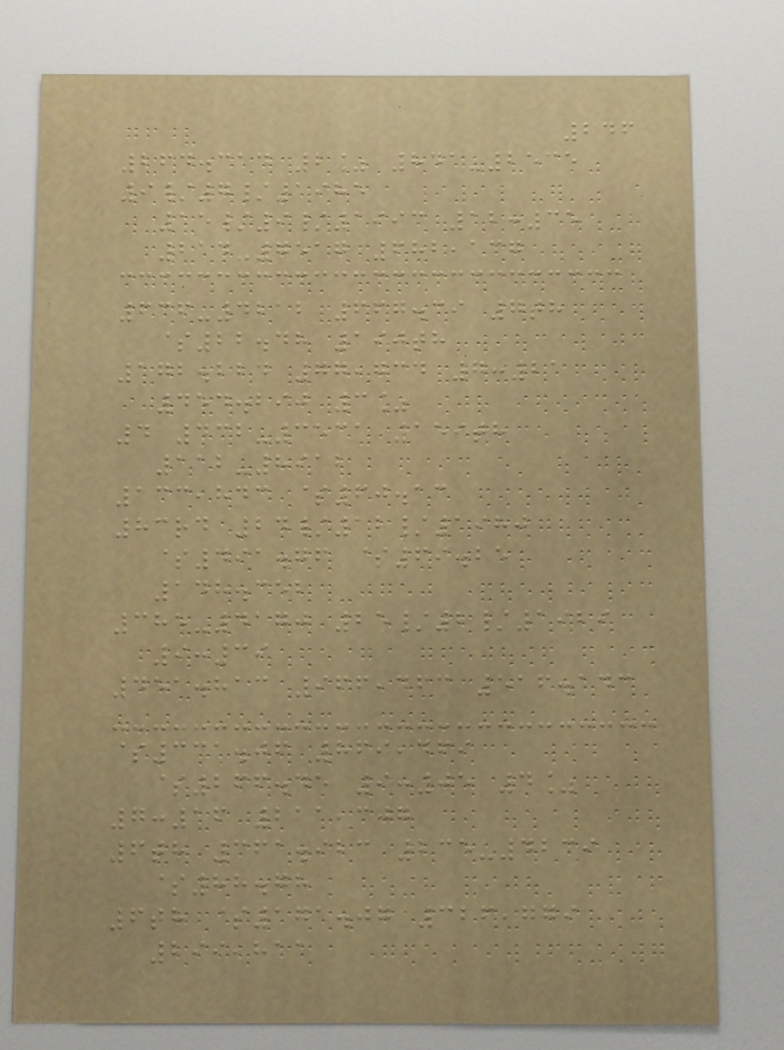246
264.314 2% 841-2535
9/7/1985
15/9/1993 12:35
214-7517 682,137
636-4212 667.39 7th
$22.48 190th
172.224 77,734 7:21
454.290 3%
4 432-3531 159th
112-8912
133,843 $60.13
83rd 24/12/1980
$491.76 $69.25
148.352
385-4170 25/2/1929
9:39
451.813 966,463 516.143
$331.06 869,469
$266.45 9:05 4%
7:16 211,307
6th 361.923 235-4239
$88.78
6th $171.07 326,779
299,811
